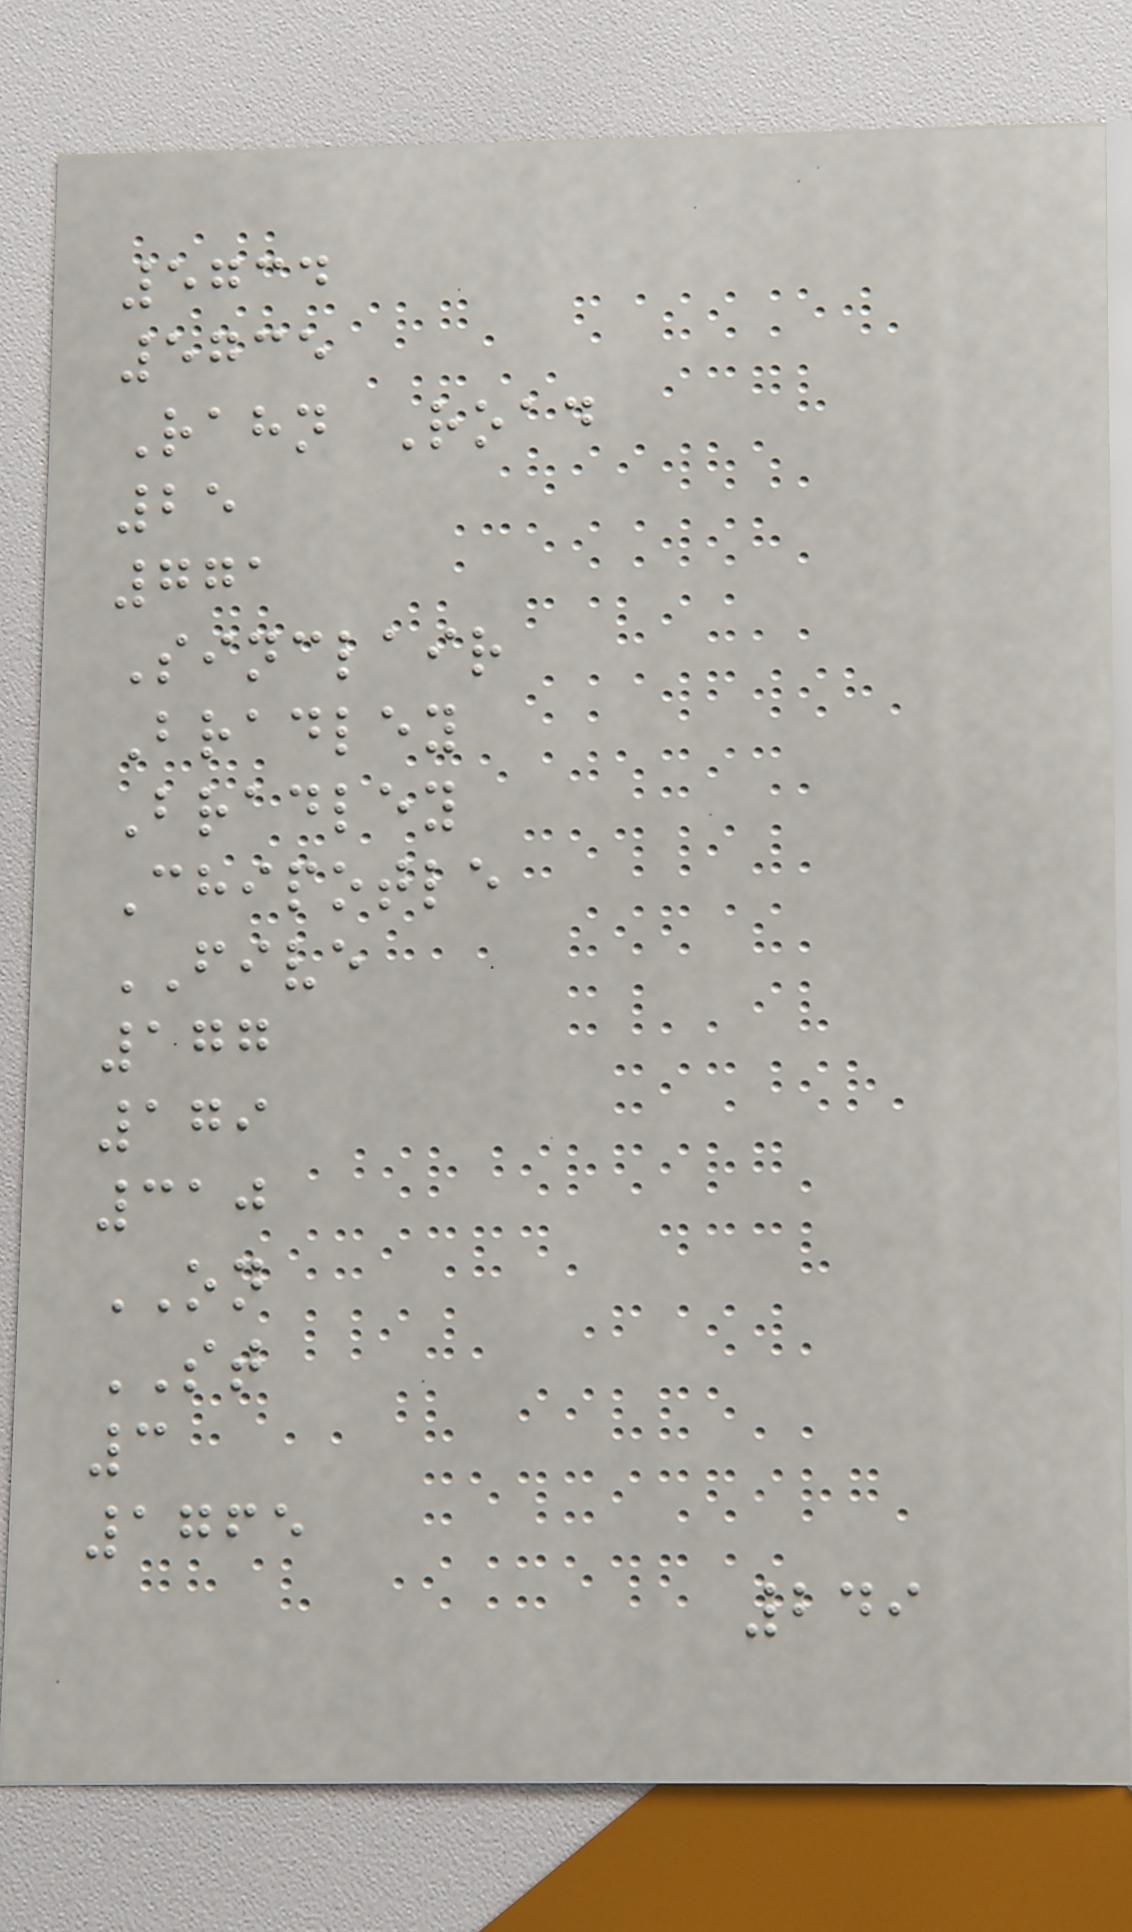5734
5735
Rahn Road
25
771
Sinclair
Bradley
Bradley
Chipotle
FIVE
177
179
310
ON
ST
3
1765
249
